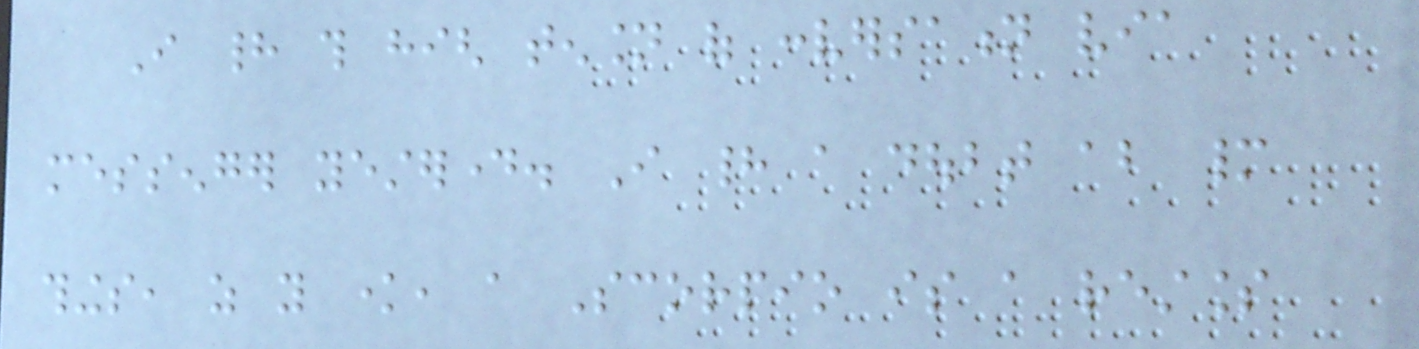I had this high tension of conversation via
messenger yesterday. I had a doubt about many
things, as you know, a Scorpio is a restless
